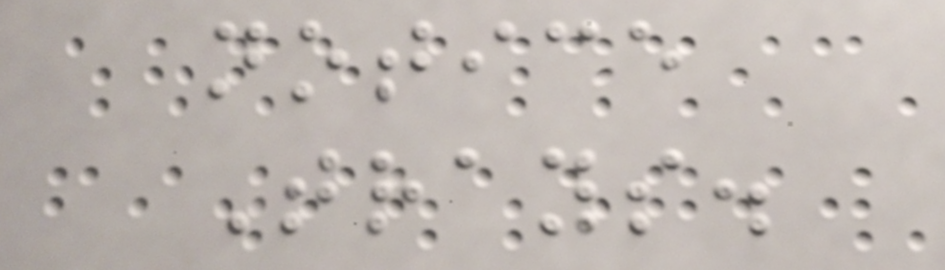notice
Trays.
